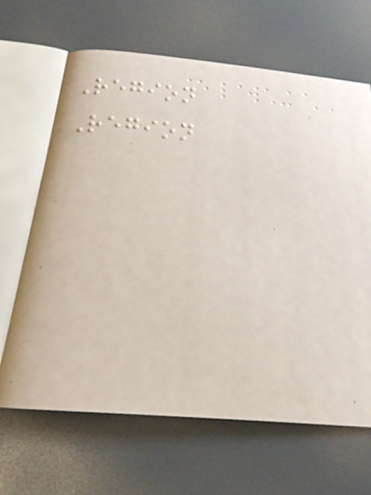Region
Region
